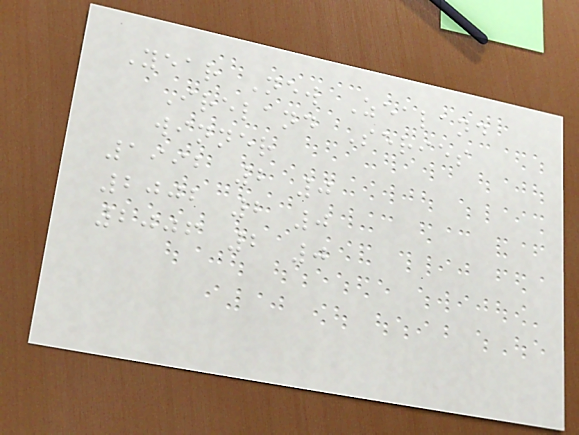Year New Zealand
Ireland Series
winner
1992 2 0
2002 2 0
2006 2 0
